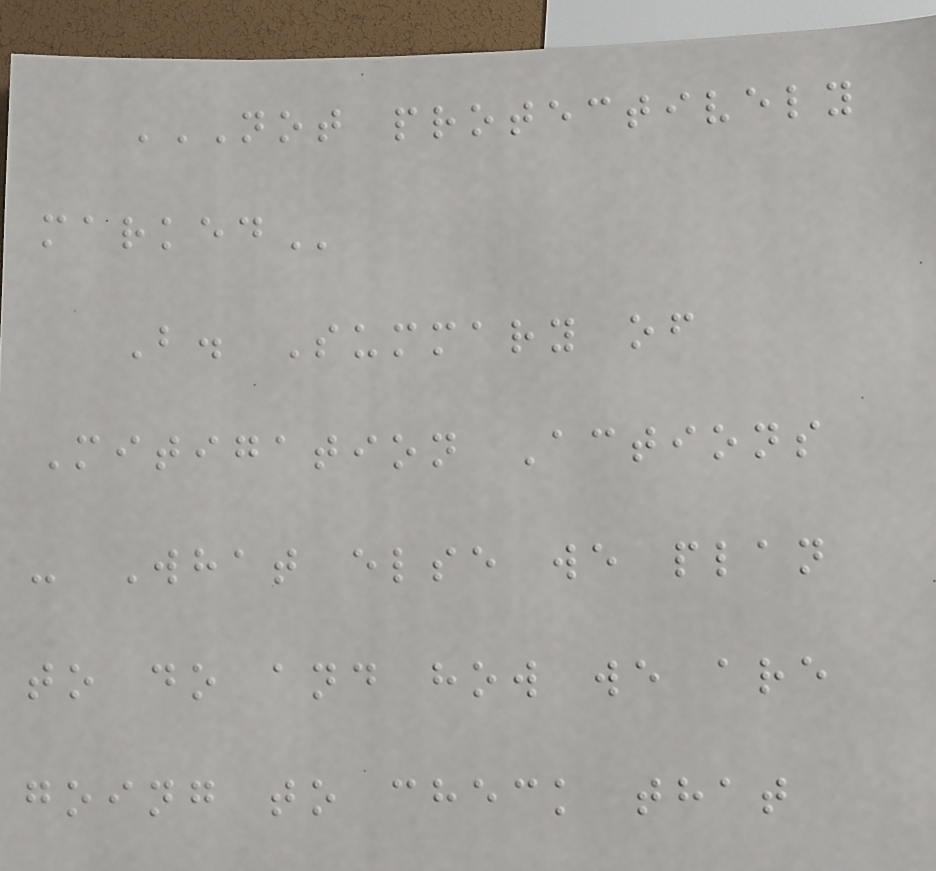NOT PROTECTIVELY
MARKED
B. Summary of
Mitigation Actions
- What else we plan
to do and how we are
going to check that
